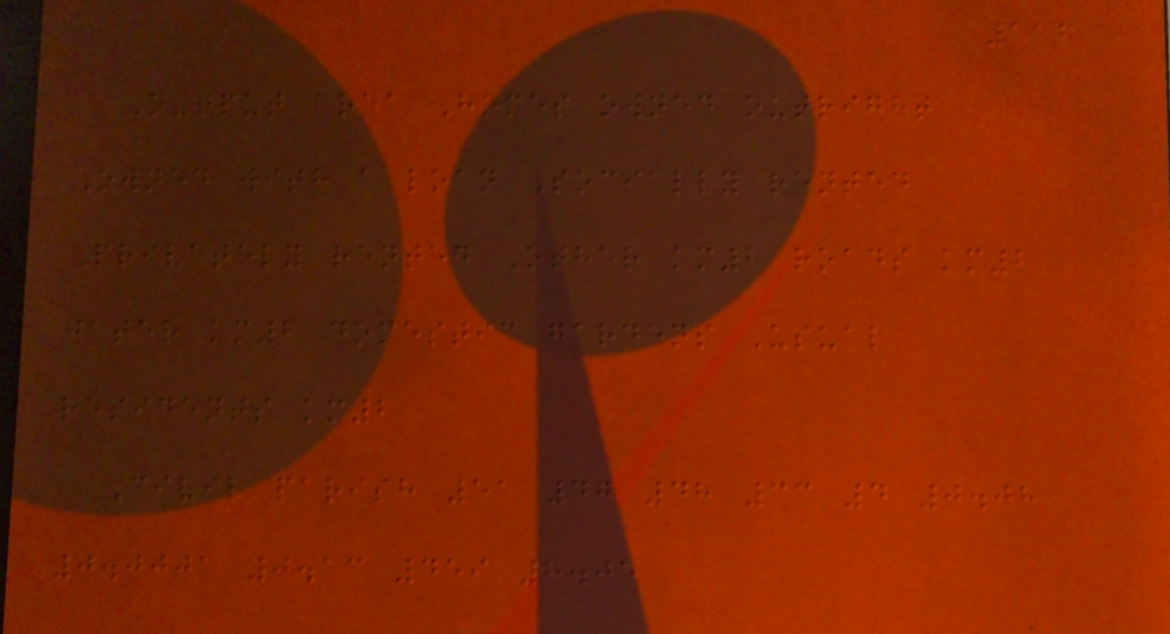116
Output area Homes owned outright
Owned with a loan Socially rented
Privately rented Other km2 roads km2
water km2 domestic gardens Usual
residents km2
Civil parish 51 47 48 33 4 0.08
0.0001 0.13 459 8.05
